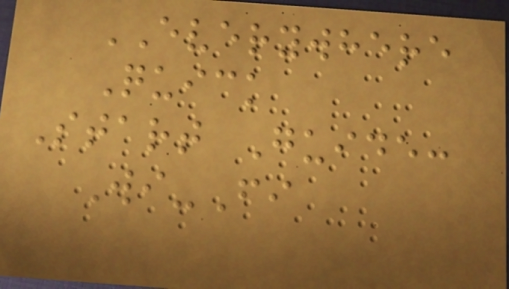EVERYWHERE
Quick
Start Guide:
Wi-Fi
